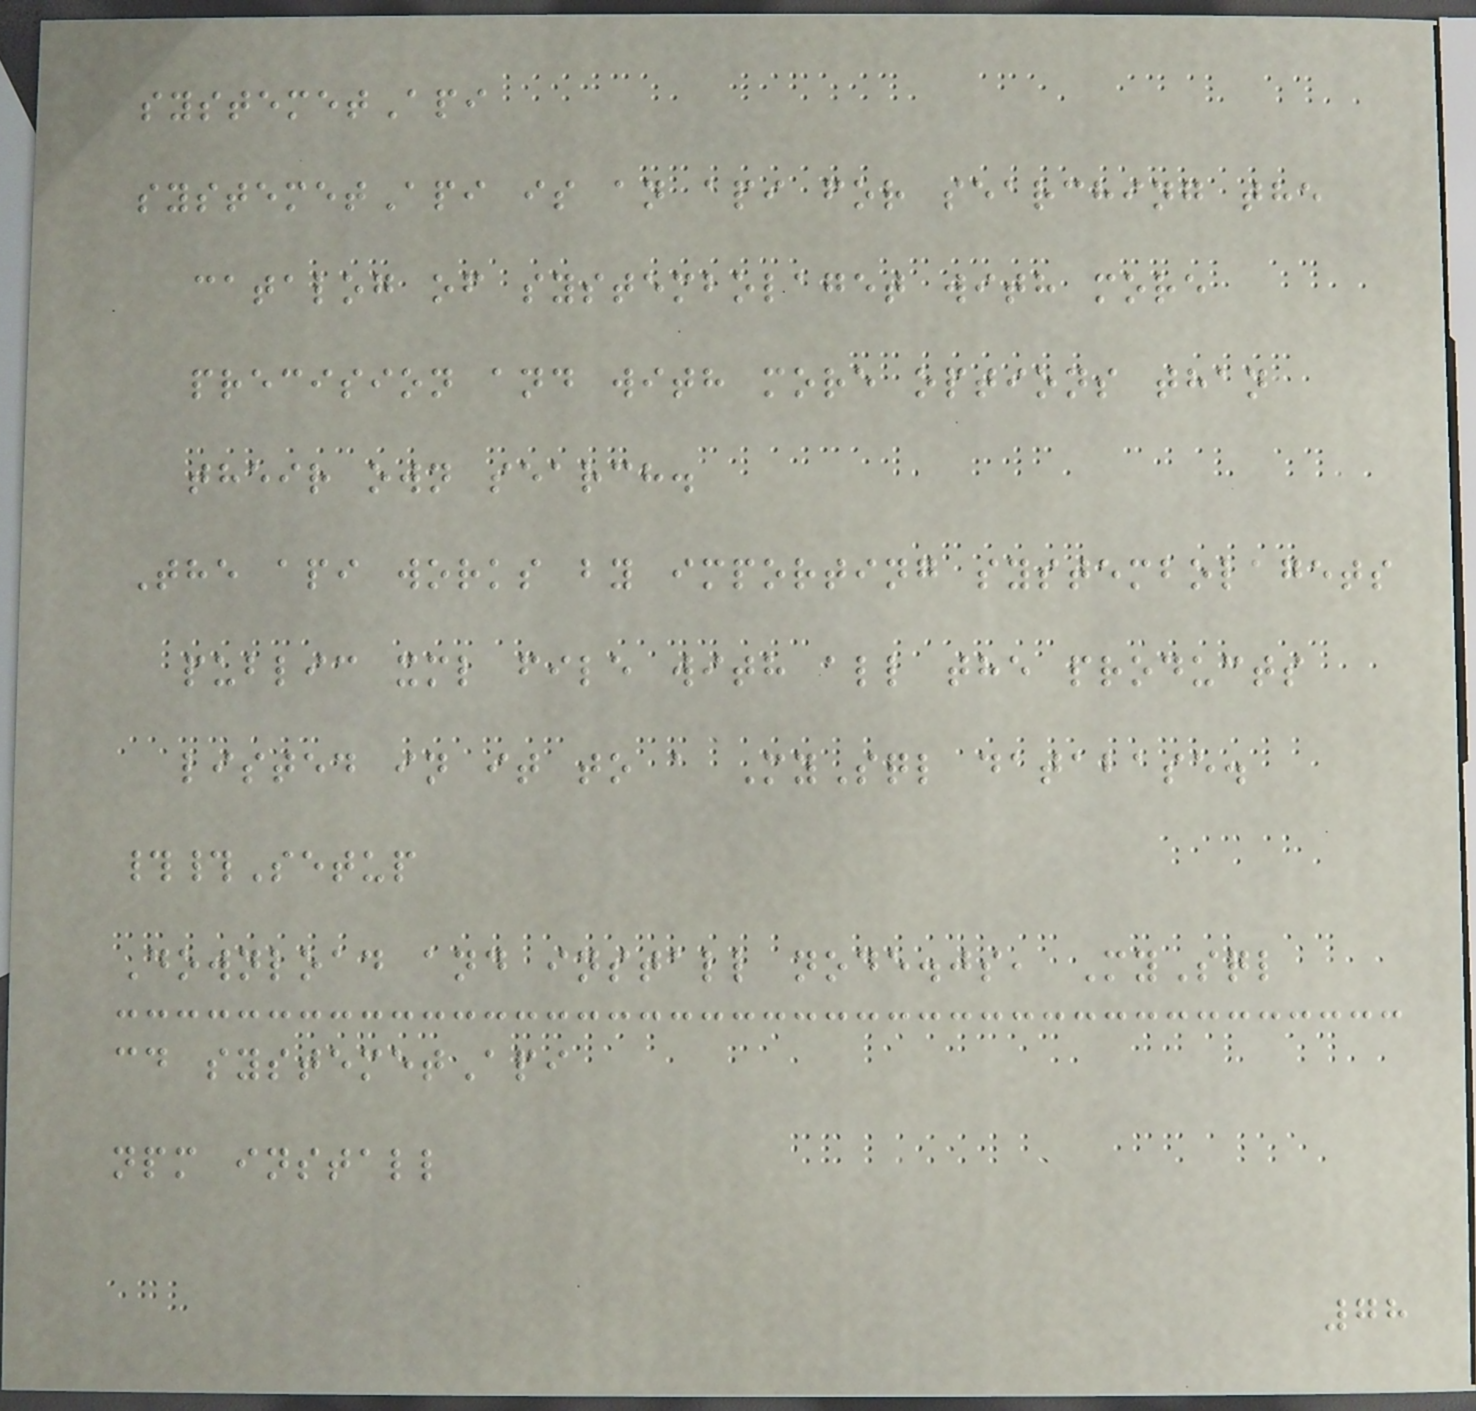systemetApi
systemetApi is an api for searching the
catalog of systembolaget with more
precision and with more options than
their own search.
The api works by importing systembolagets
public xml file with all the products
listed in it to a MySql database.
##Setup
Download and install node.js, MySql
cd systemetApi
npm install
78
